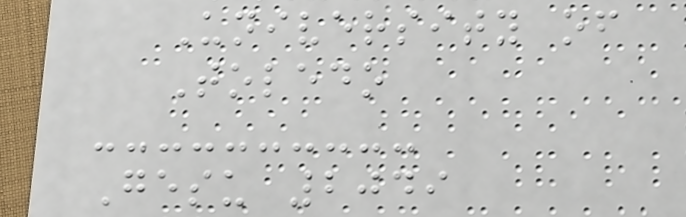University of
Toledo
Gesu 2049
